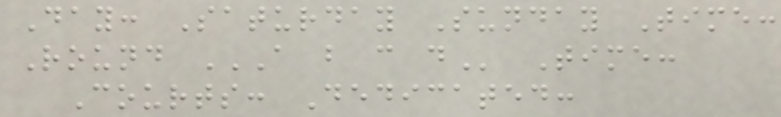Day: Saturday Sunday Time:
Round A B C D Time:
Courts: Dedicated:
